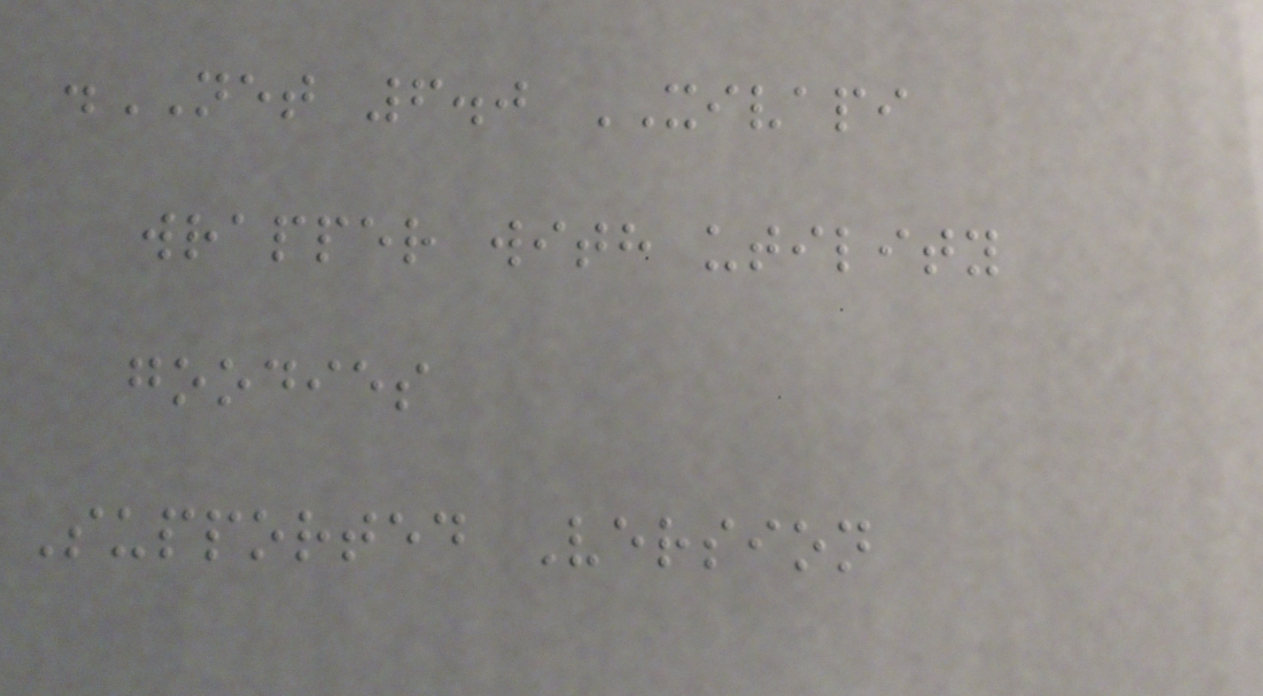.NET 6.0 XIVAPI
wrapper with utility
goodies
Supported Version
